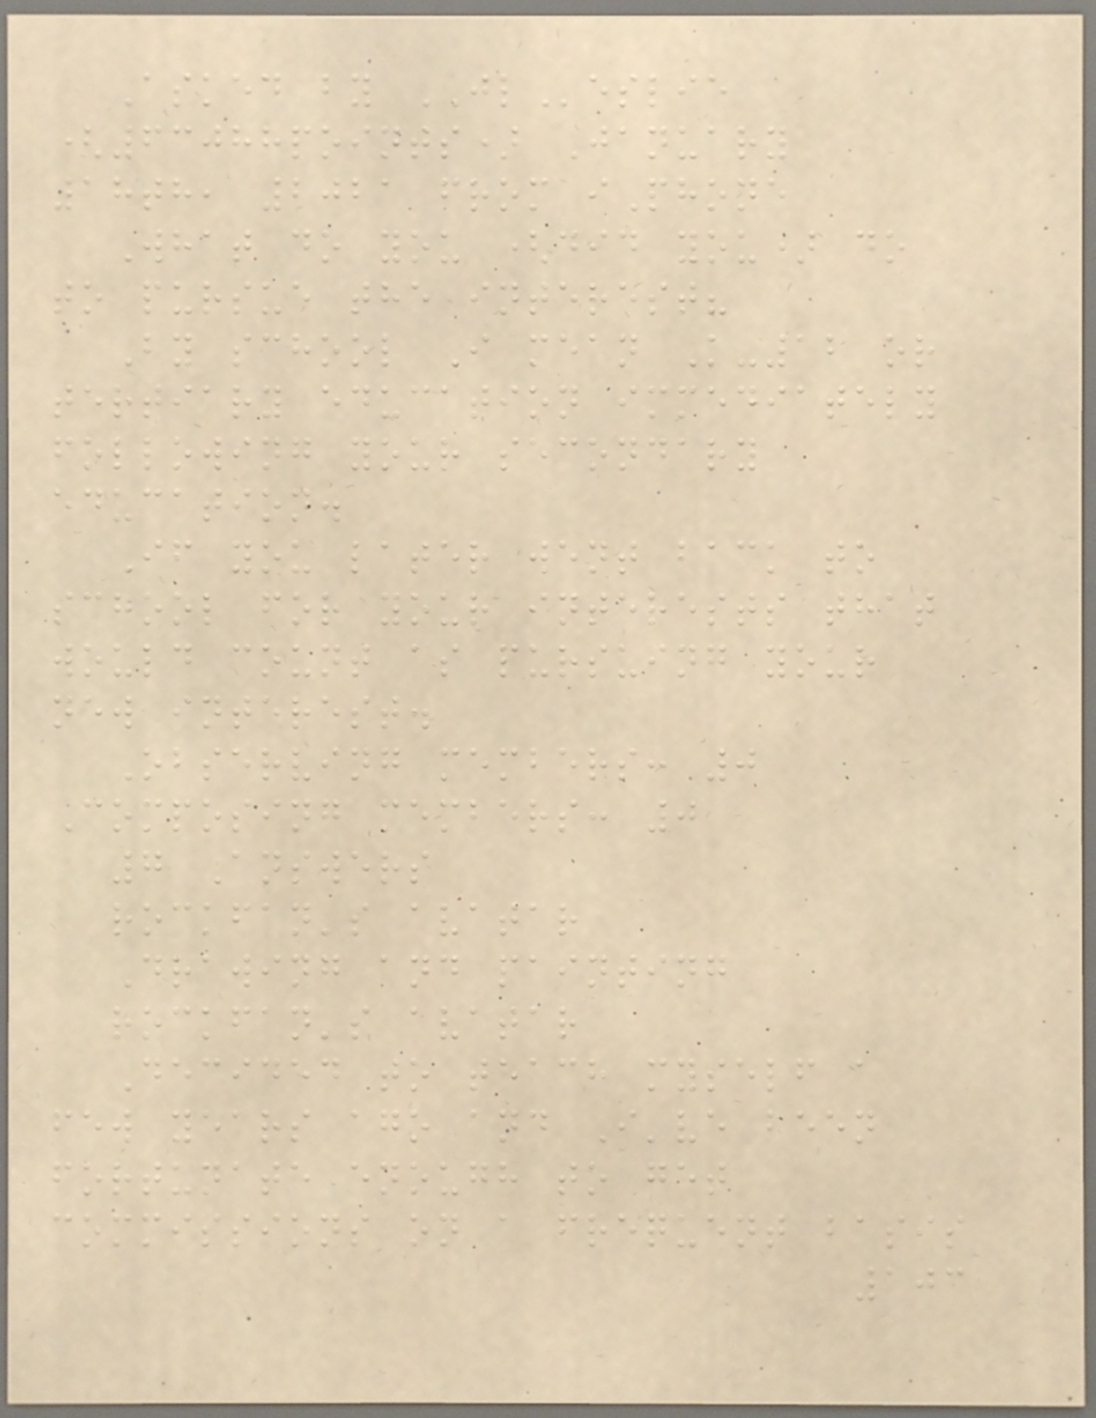Asked by JLeslie
(63088points) January
18th, 2021 from iPhone
What do you (did you) do
to pursue the interest?
By school I mean K-12 or
tertiary education immediately
following your secondary
education.
If you later went back to
school for your interests that
would count as pursuing your
new interest.
Observing members: 0
Composing members: 0
7 Answers
rockfan's avatar
Drawing and painting
rockfan's avatar
Decided to teach myself a
few years ago and I've been
fortunate enough to get
commissions on a frequent basis
103
